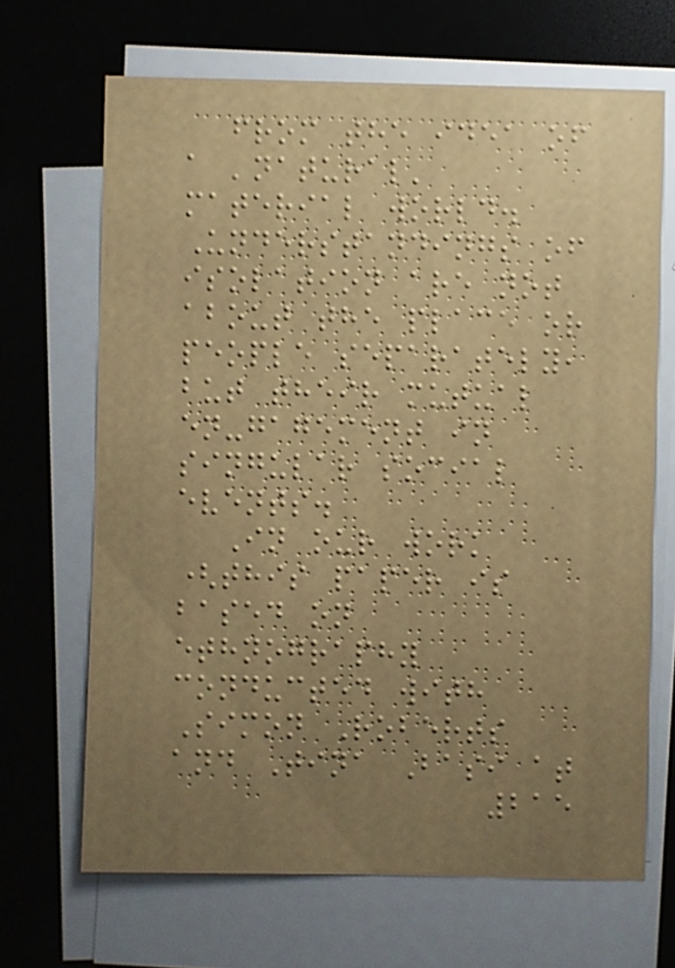from the idea of
a 'natural'
material world.
Understandings of
isolation are not
about the place or
people separately,
but their mutual
en-gagement in
singular social
events.
In our work
(this paper is
based on
ethnography
conducted with
Simon Roberts
and Tina Basi at
215
